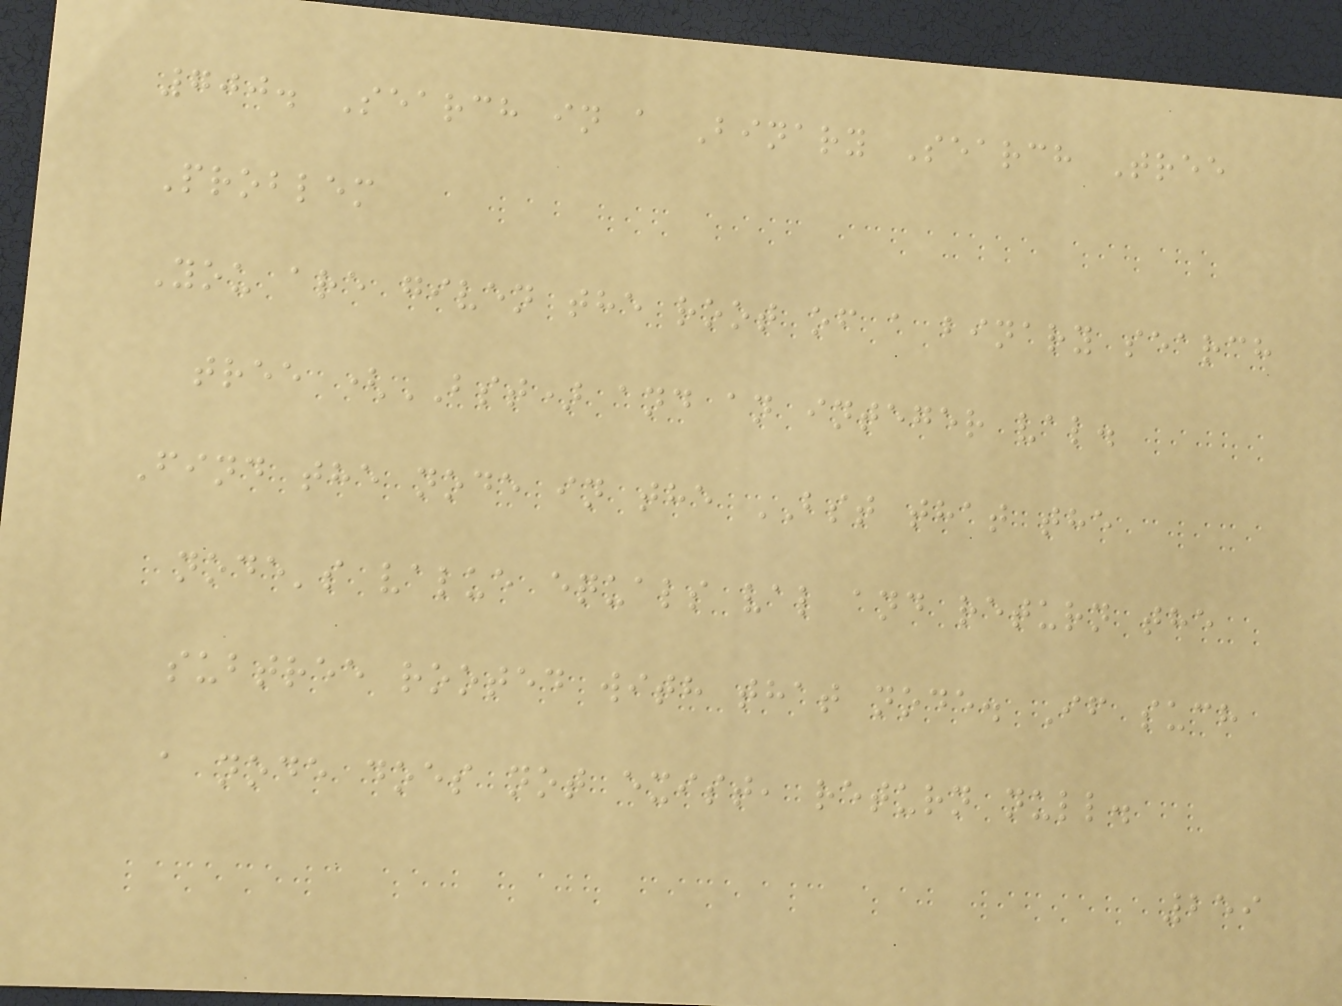700. Search in a Binary Search Tree
Problem
You are given the root of a binary search
tree (BST) and an integer val.
Find the node in the BST that the
node's value equals val and return the
subtree rooted with that node. If such
a node does not exist, return null.
259
